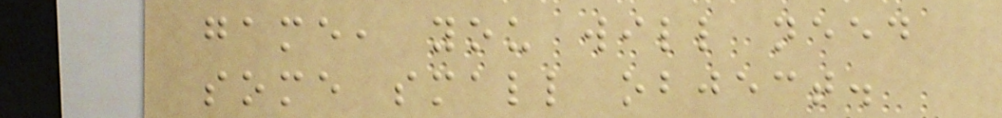game, you will need
some small object.
